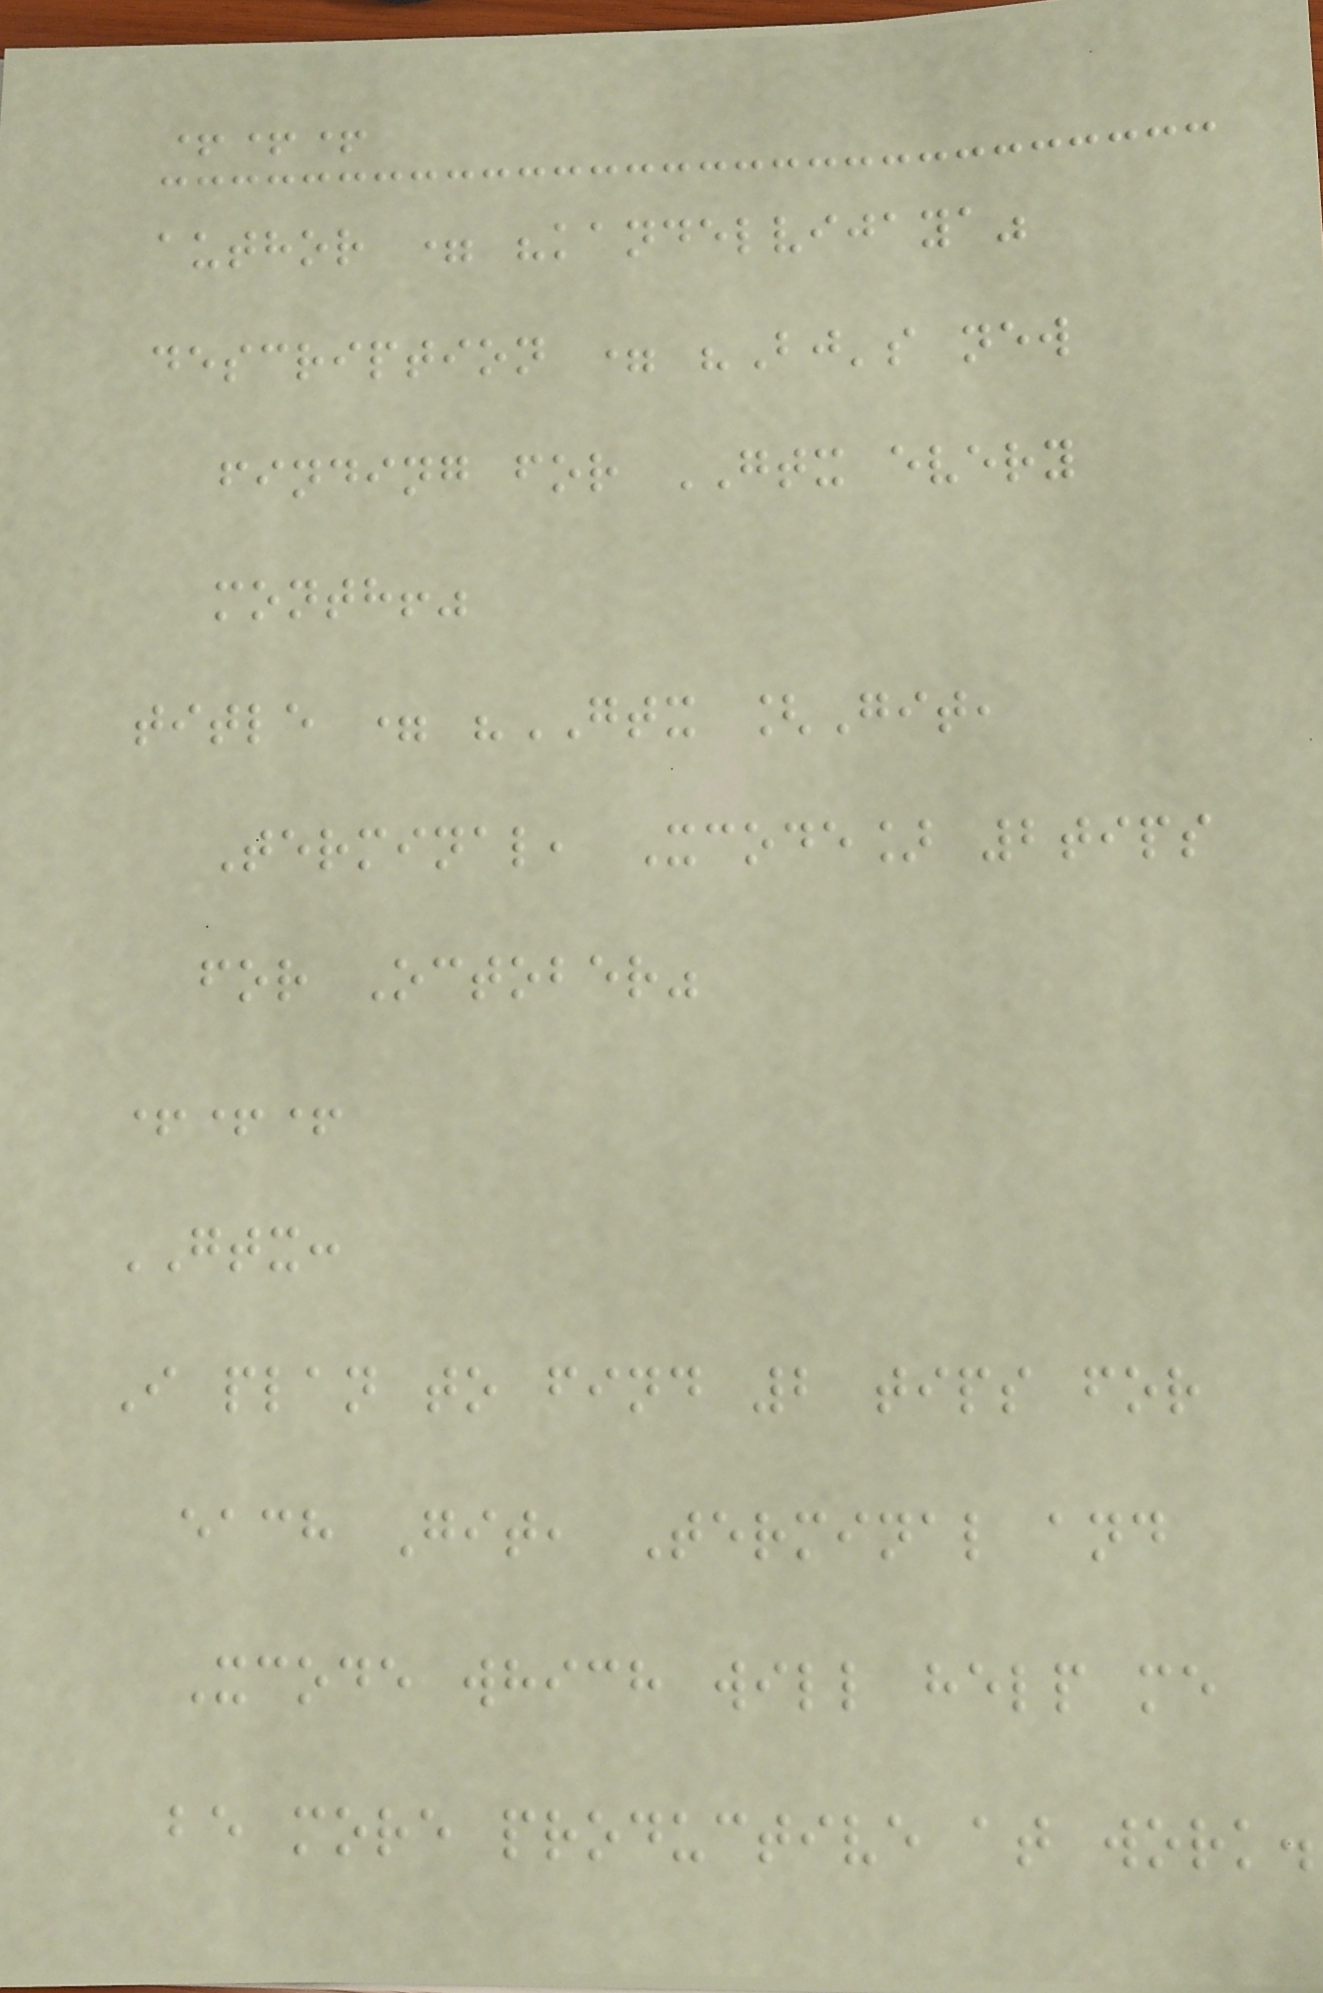+++
author = "kandelvijaya"
description = "Bj's new
finding for GTX every
month!"
title = "GTX [Git,
Terminal, Xcode] 2tips
for October"
+++
GTX:
I plan to find 2 tips for
each Git, Terminal and
Xcode which will help me
be more productive at work.
